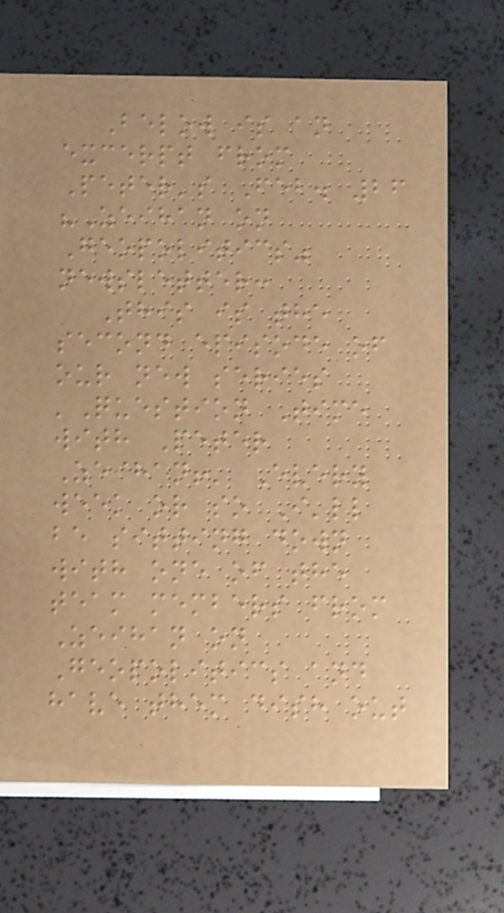Below is an
excerpt from
Peter's Feb. 26
"Zeihan on
Geopolitics"
newsletter:
This is the
second episode of
our new series
'Question Time
with Peter
Zeihan!' Every
week or so I'll
be sitting down
with one of the
team members from
Zeihan on
Geopolitics and
have them dish out
